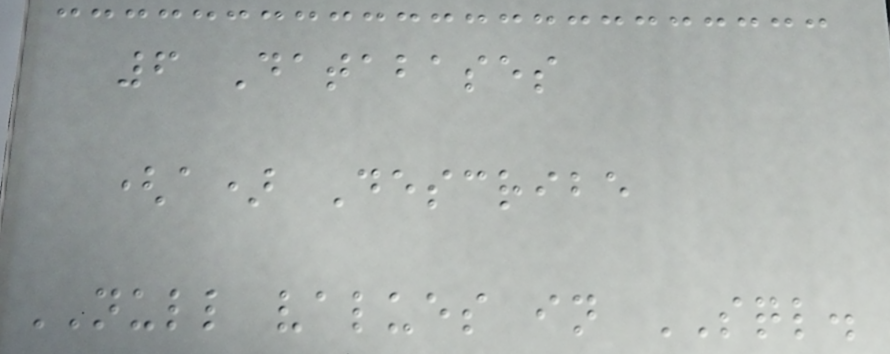6 Databases
(a) Describe
NULL values in SQL.
